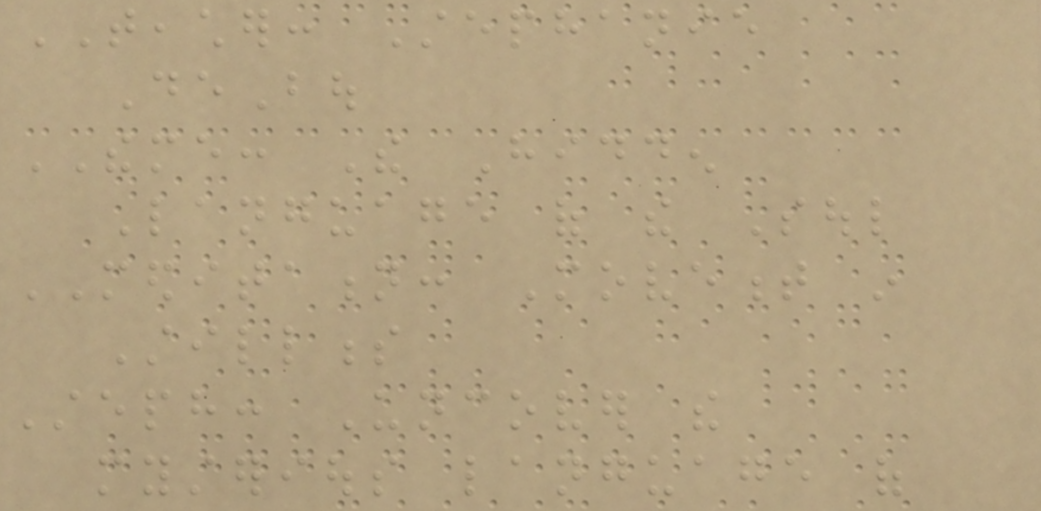TEACHER: Stephanie
DeBou
THEME: The Hidden
Language of the Soul
MEDITATION: Movement in
Stillness
Steph: Uncover the
mysterious language of
